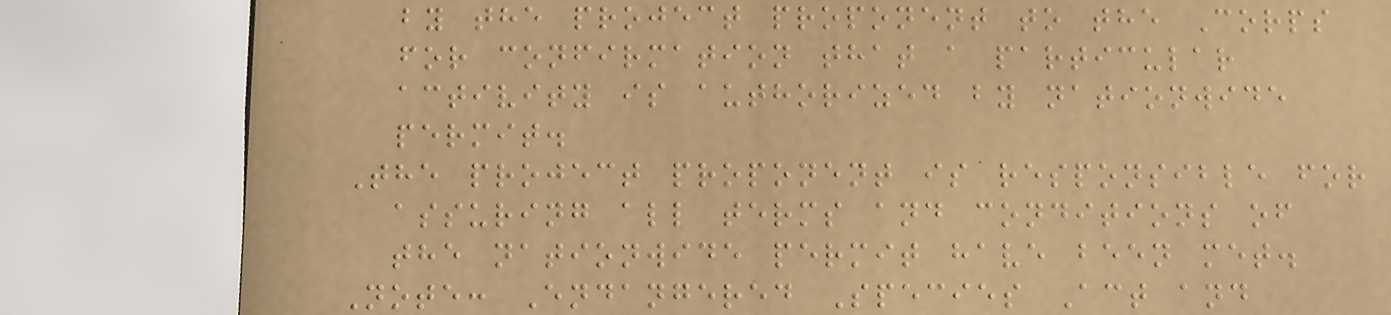by the project proponent to the Corps
for confirmation that a particular
activity is authorized by nationwide
permit.
The project proponent is responsible for
assuring all terms and conditions of
the nationwide permit have been met.
Note: Endangered Species Act and
